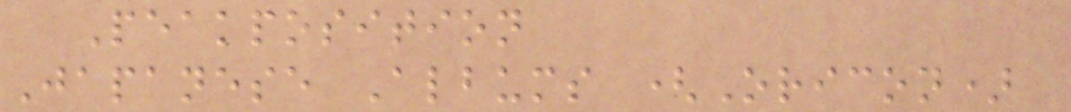Peakposition
Japanese Albums (Oricon)
